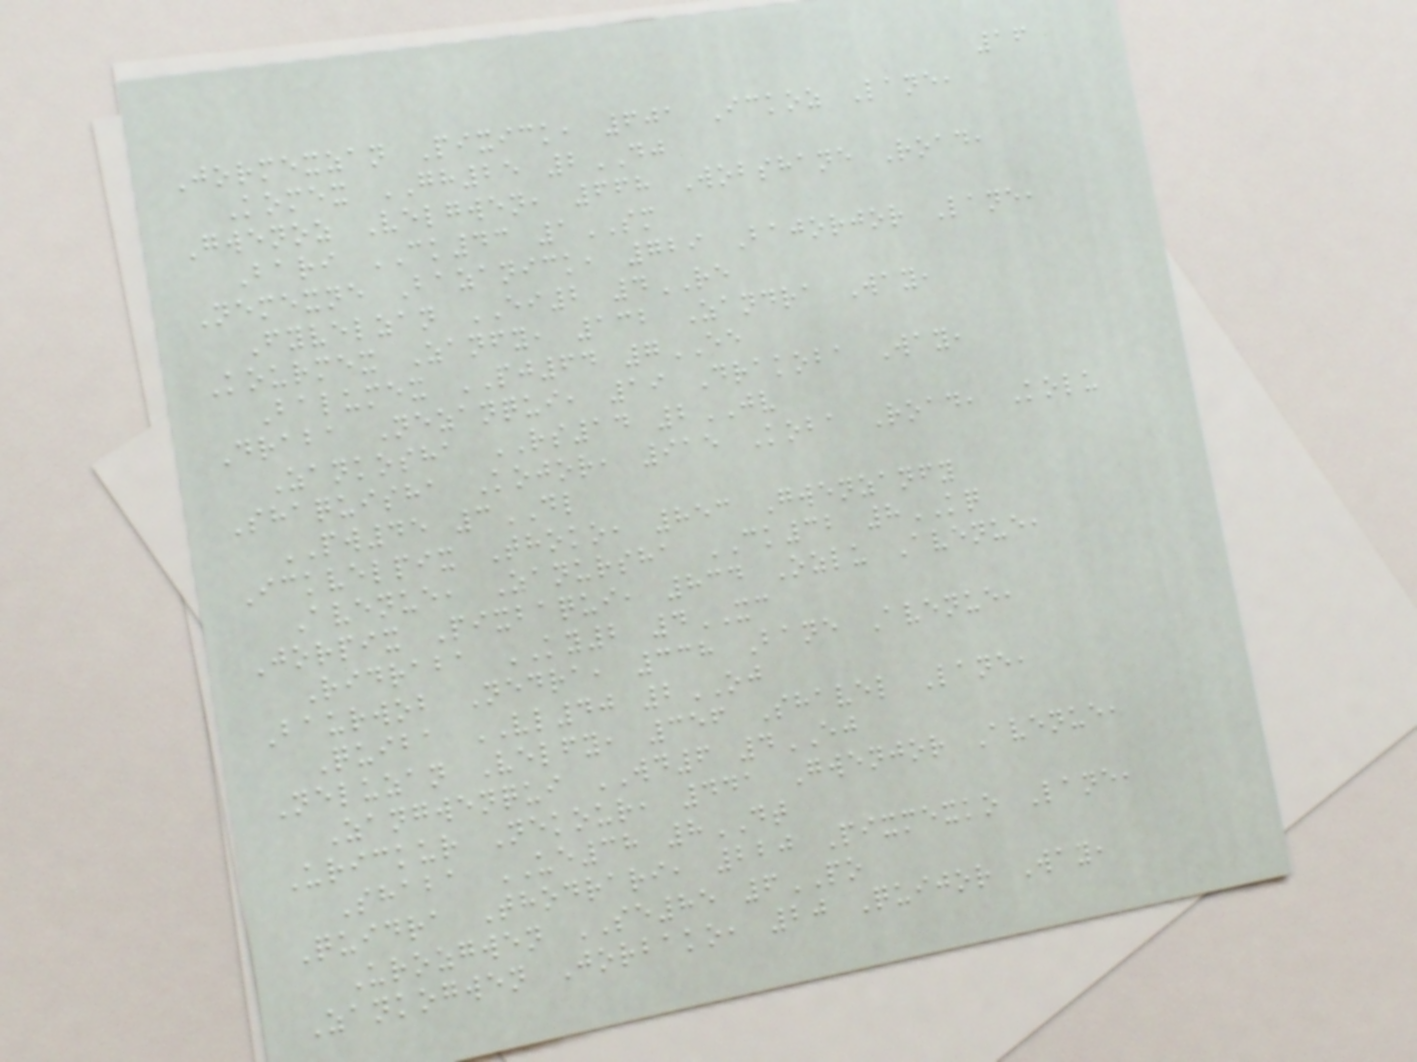16
Jormexzan Pixick, 601 Ickoz Lane,
Komex GH25 2DJ
Gwenoz Velgwen, 668 Wobshane Road,
Bari CK43 1SM
Nemexne Bazanick, 729 Bajorjor Lane,
Fyvelzan EI2 4RE
Kourmex Zanfy, 132 Zandra Way,
Balumex PJ64 7EE
Draba Nezanqui, 19 Drakoba Way,
Zankosha RS14 2JV
Shaquisha Kojor, 915 Koba Road, Kolu
PW45 3DL
Ickvelpix Thoko, 853 Gwenzanfy
Avenue, Zanursha CK32 8KQ
Jorpix Pixbaqui, 834 Ozlu Avenue,
Ridraba KY2 4XC
Baurwob Nedra, 338 Bane Avenue,
Quiba VL40 2OJ
Neluzan Velfy, 356 Shavel Lane,
Zangwenqui WD6 4EJ
Urickur Nekour, 441 Gwenjor Avenue,
Shaba UE38 8DT
Quidra Thodrari, 220 Pixmexko Lane,
Urozgwen SE85 6PO
Zankogwen Jorbako, 20 Quijor Way,
